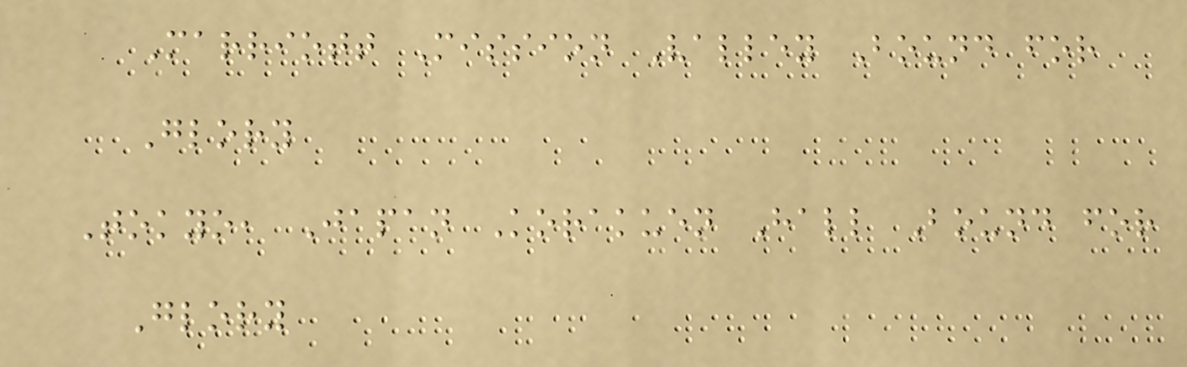Marriott Mission Valley Bound for
Glory
Tokyo, Japan Korakuen Hall Bound for
Glory
